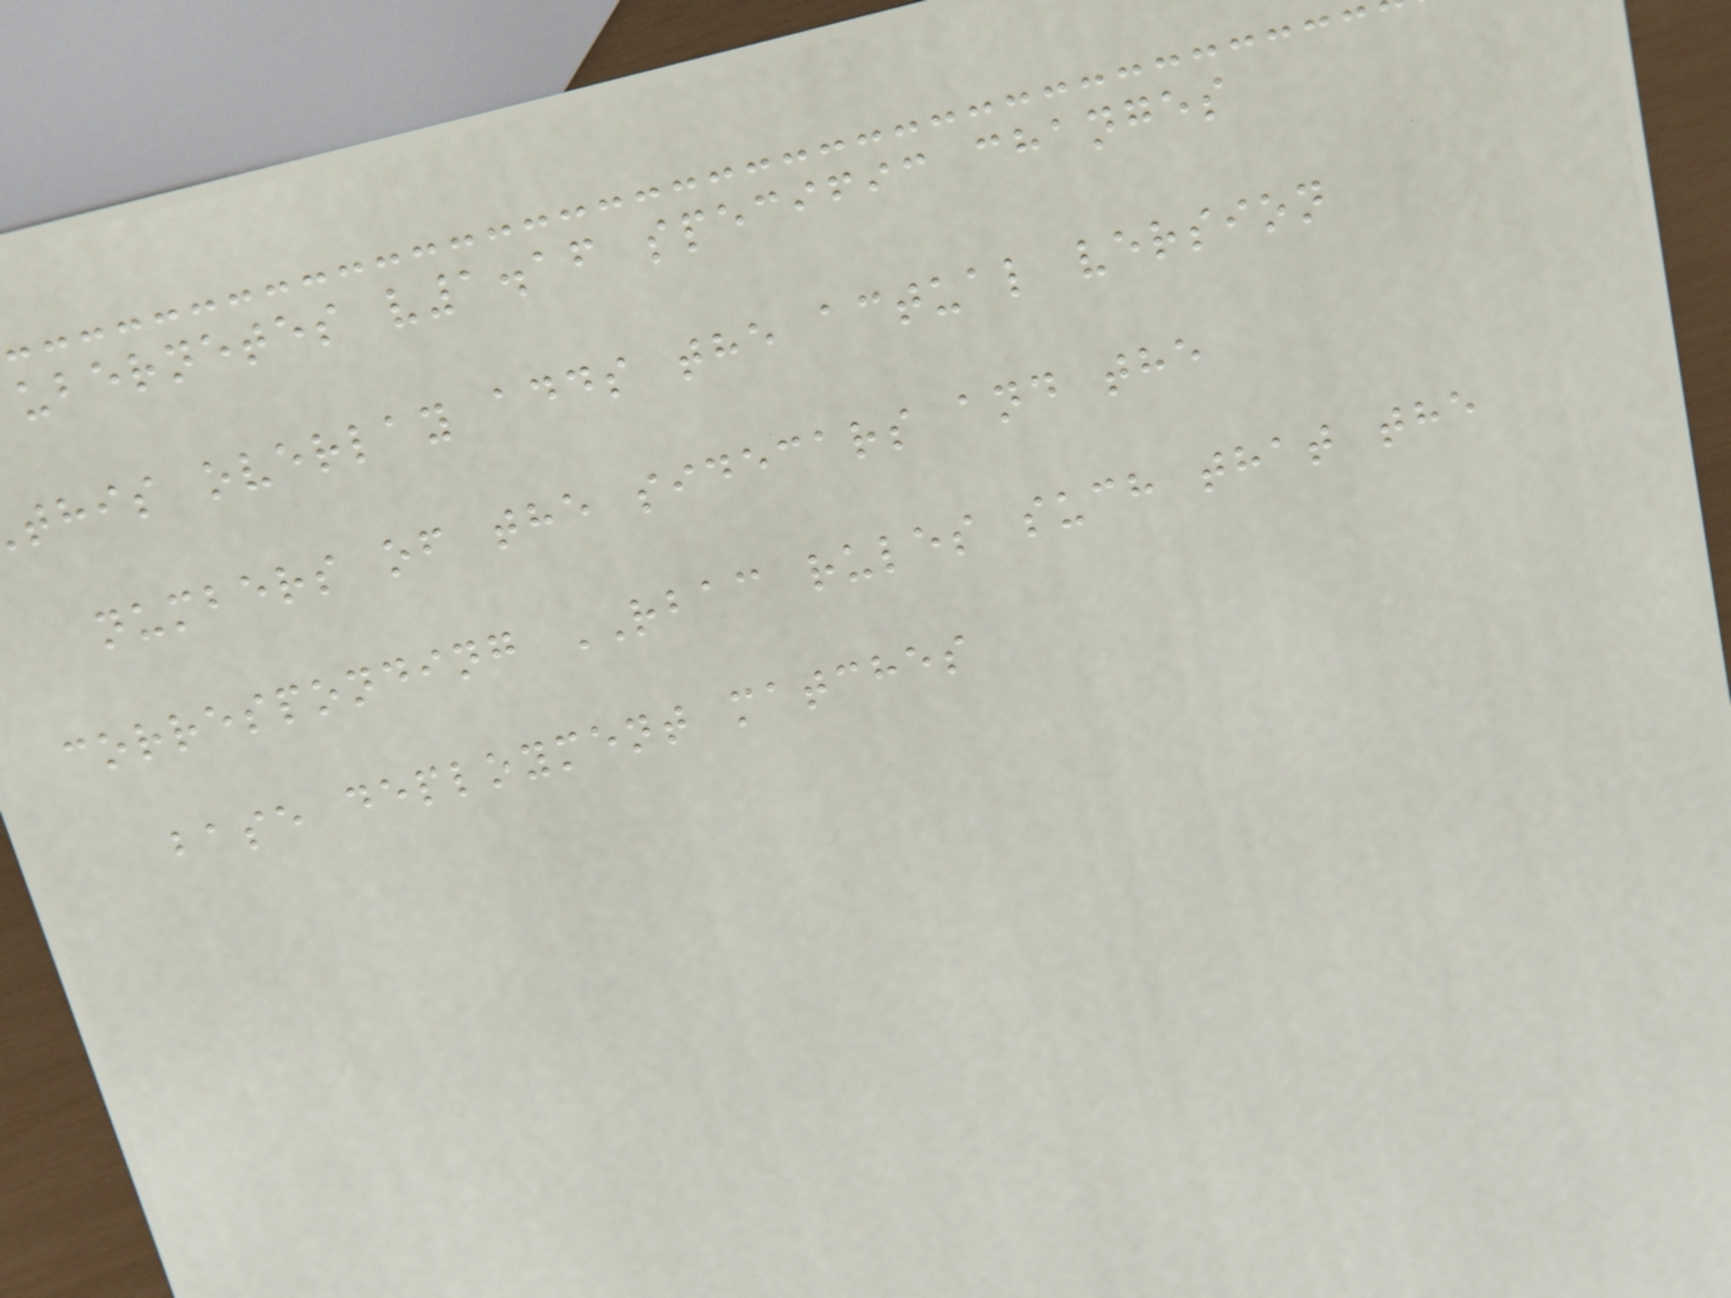ubernetes v1.16 specific changes
this overlay adds the actual version
numbers of the sidecars and the
corresponding RBAC rules such that the
base deployment matches
